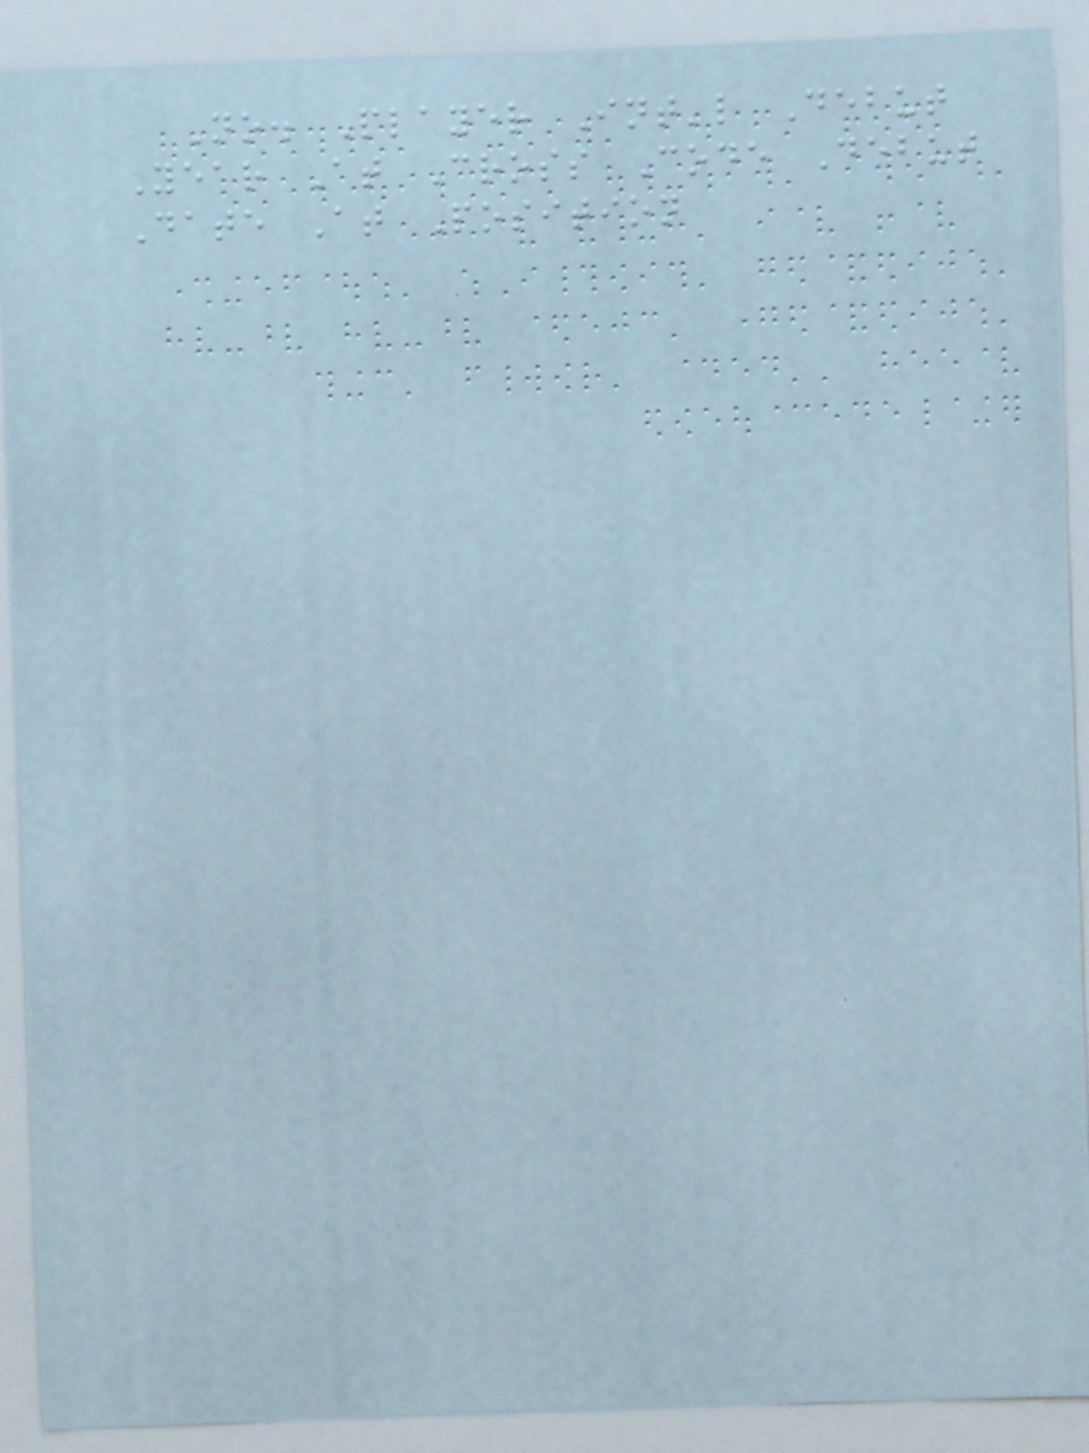No. Player Int'l Debut
Year At Cross Code Debut
Date At Position
